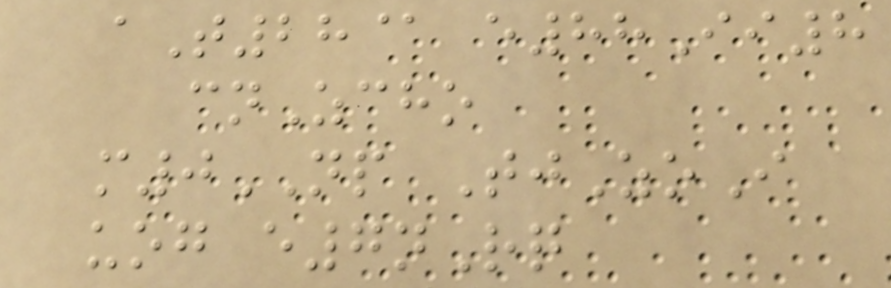aT28@ e88Ii8
cnZcho
m0NP TjZoI
uog e7nRq
